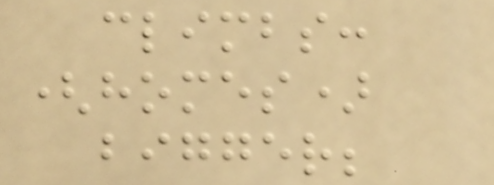climbs:
(homes)
bigger;
